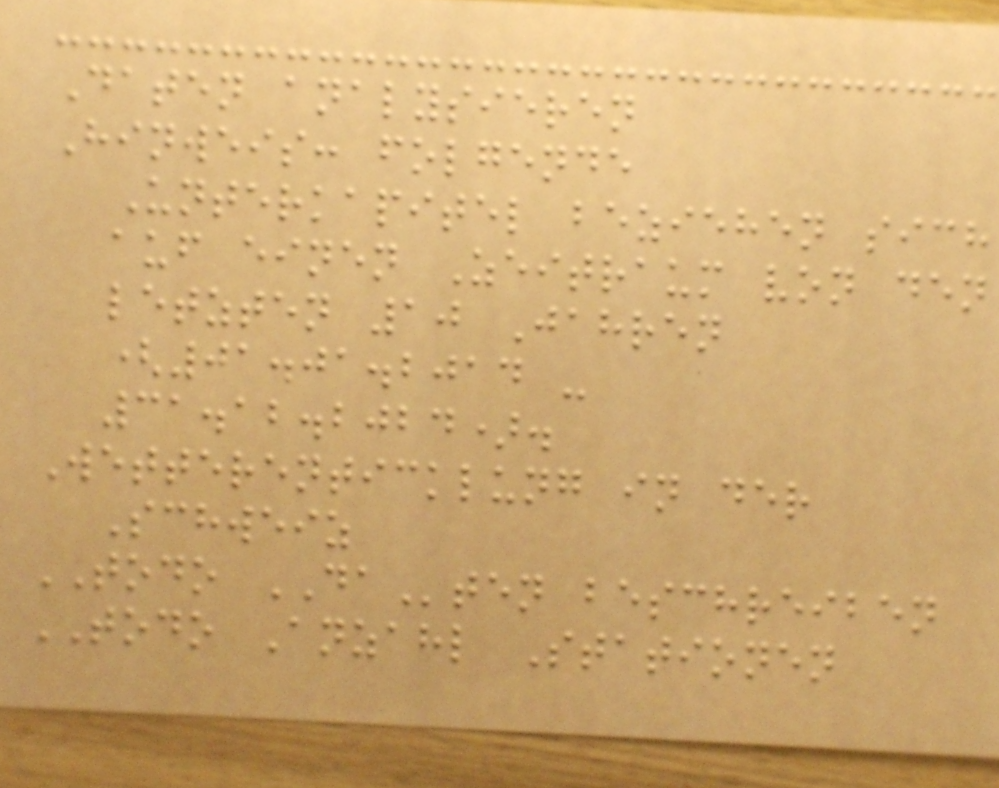Daten analysieren
Hinweis: folgende
Unterkapitel beziehen sich
auf einen Zeitraum von den
letzten 10 Jahren
(01.01.2014 -
31.12.2024).
Wetterenticklung in der
Schweiz
TODO DAten beschreiben
TODO Anzahl Stationen
